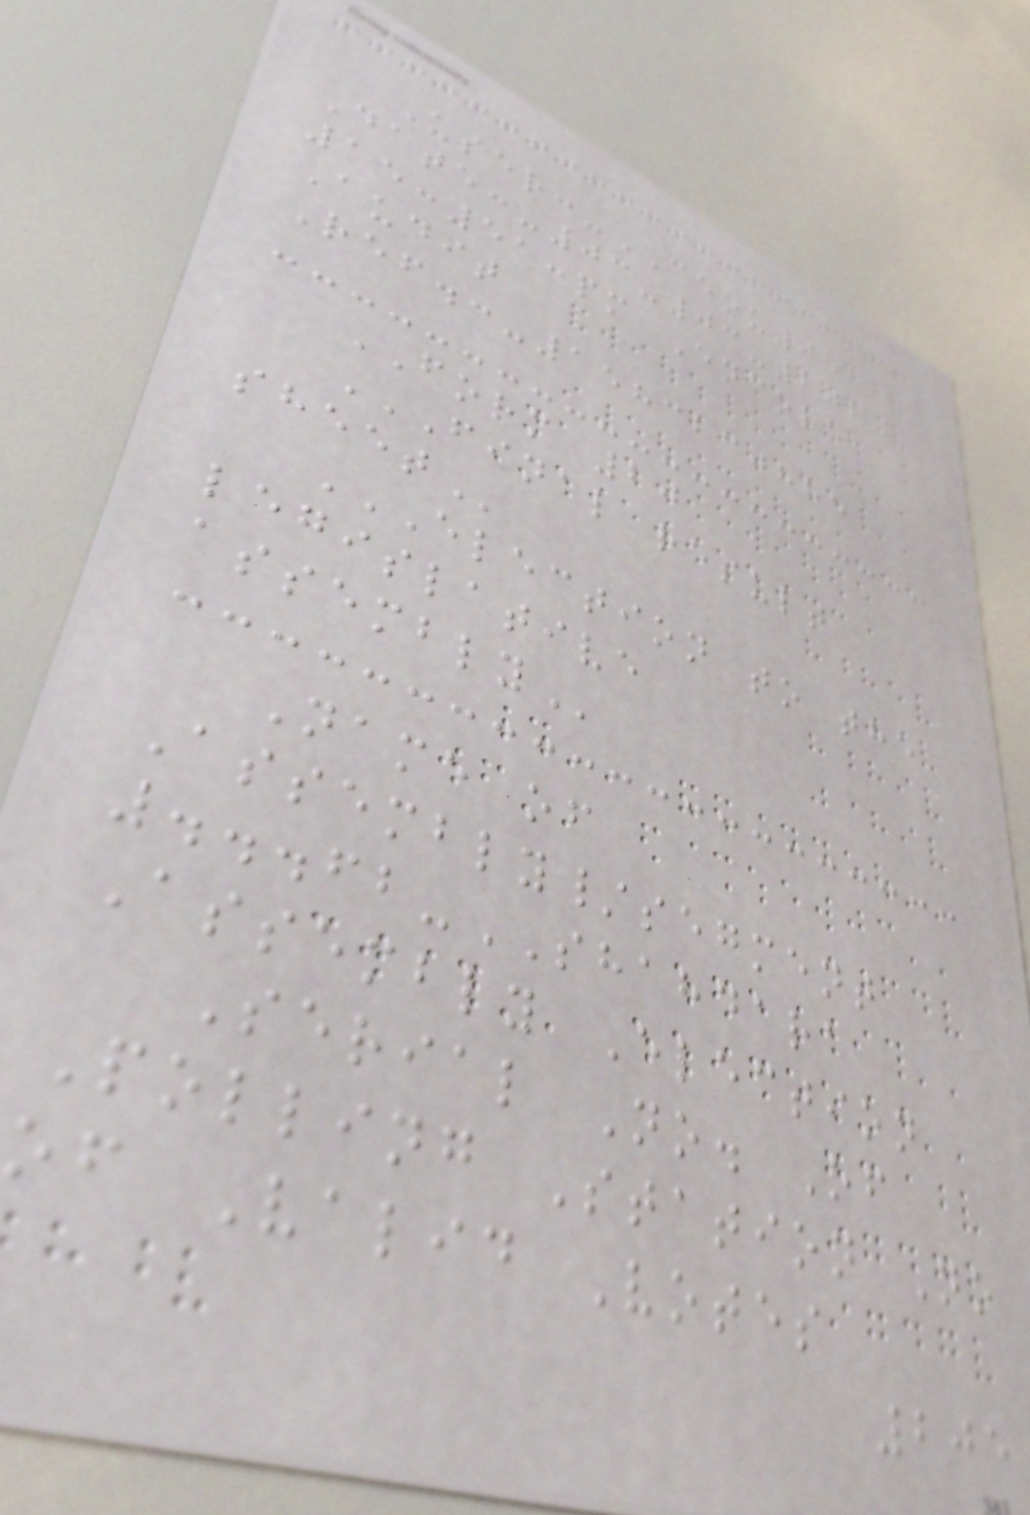User:-CEOU05
Date:-03-03-2020
15:51:pm Encore
Audit
Ref.:-1583230885
FORM 20
FINAL RESULT
SHEET
ELECTION TO THE
LEGISLATIVE
ASSEMBLY
Name of
Assembly/segment
...62-SHAHDARA
Assembly Election
Serial No. Of
Polling Station No
of Valid Votes
205
